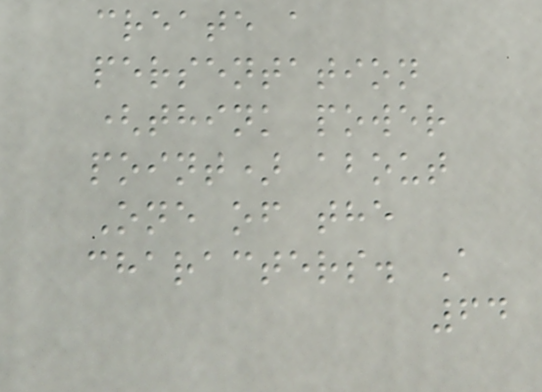create a
persentation
(think power
point) about
One of the
characters. A
64
